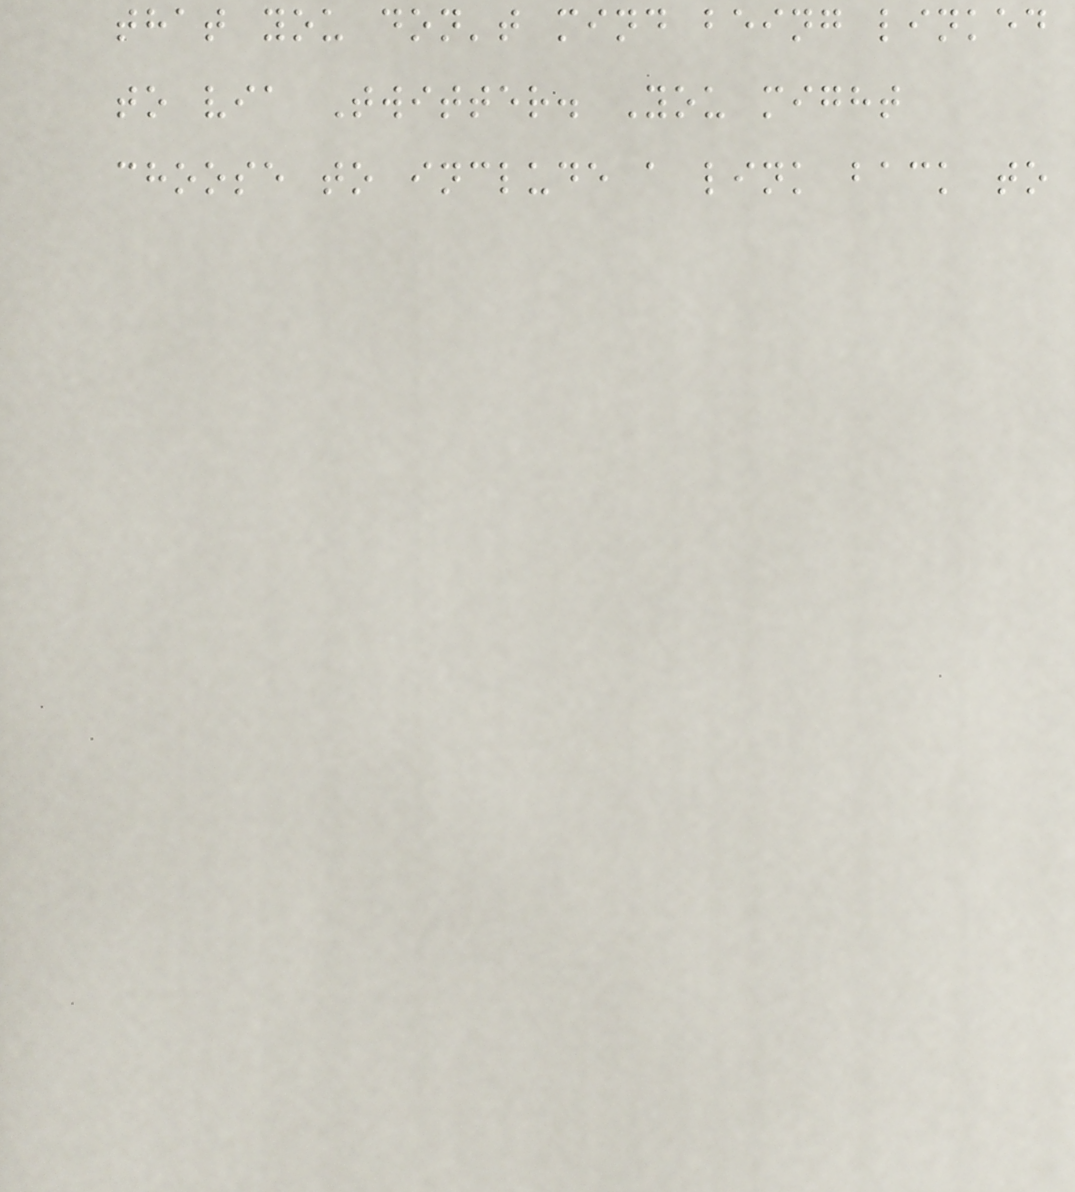that you don't mind being linked
to via Twitter. You might
choose to include a link back to
